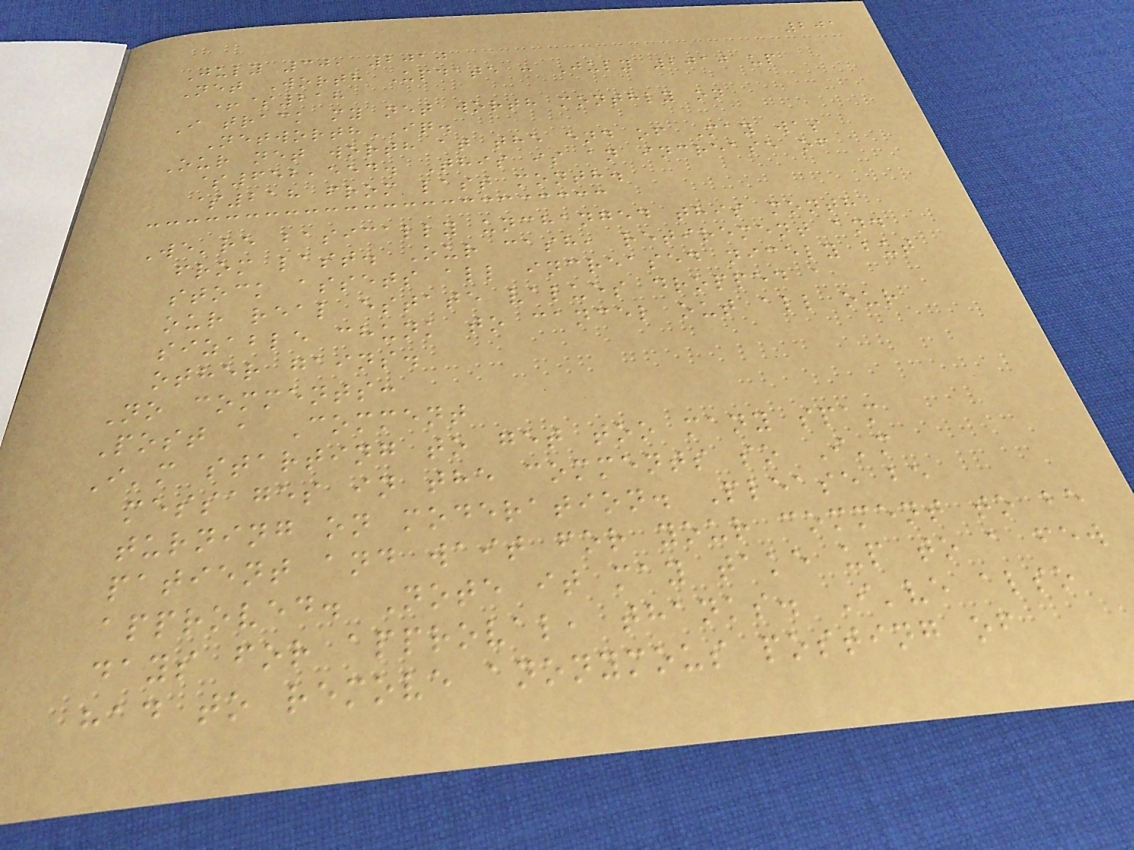201
July 30, 2010
Net Worth Update : July 2010 up
+$218
I track my net worth monthly on
NetworthIQ.
Our net worth at the end of May was
$652,554. This is an increase of
$218 from last month.
We're basically unchanged this month
from last. Our cash, retirement and
stock assets all increased nicely but
our real estate values dropped a
sizable chunk to cancel out all our
other gains.
No comments:
Post a Comment
I'm starting to get too many spam
messages in the comments so I'm
turning on moderation. Please be
patient and wait for your comment to be
approved. Note it may take up to a few
days for approval, thanks. I've also
had to remove anonymous posting of
